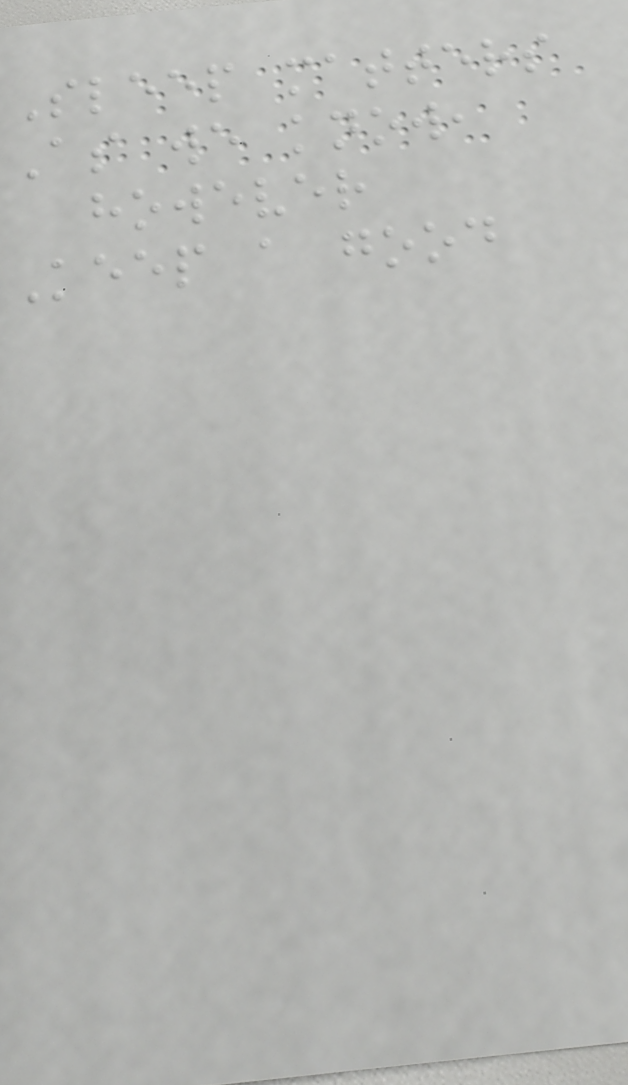Sleep matters
As we know,
however
Keep a good
